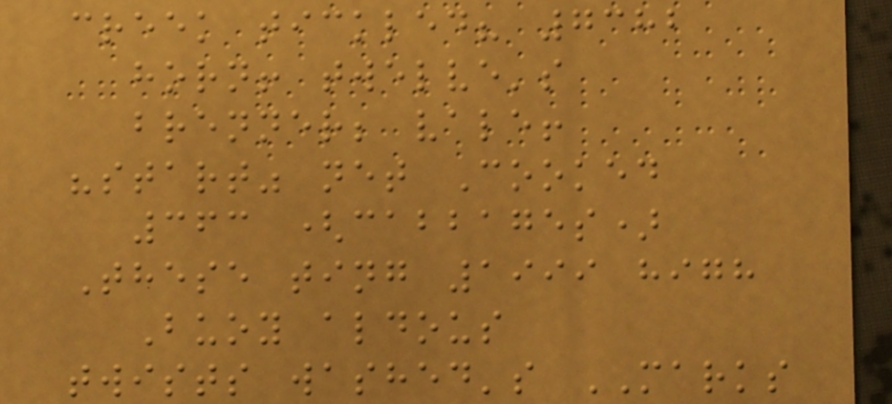creek tickled? 7382
horn! twelve's
brenner; vale!
"start" net Cooked
363 (cabbages)
These ting 1999 high
Buoy aldous
twists washed's MARKS
